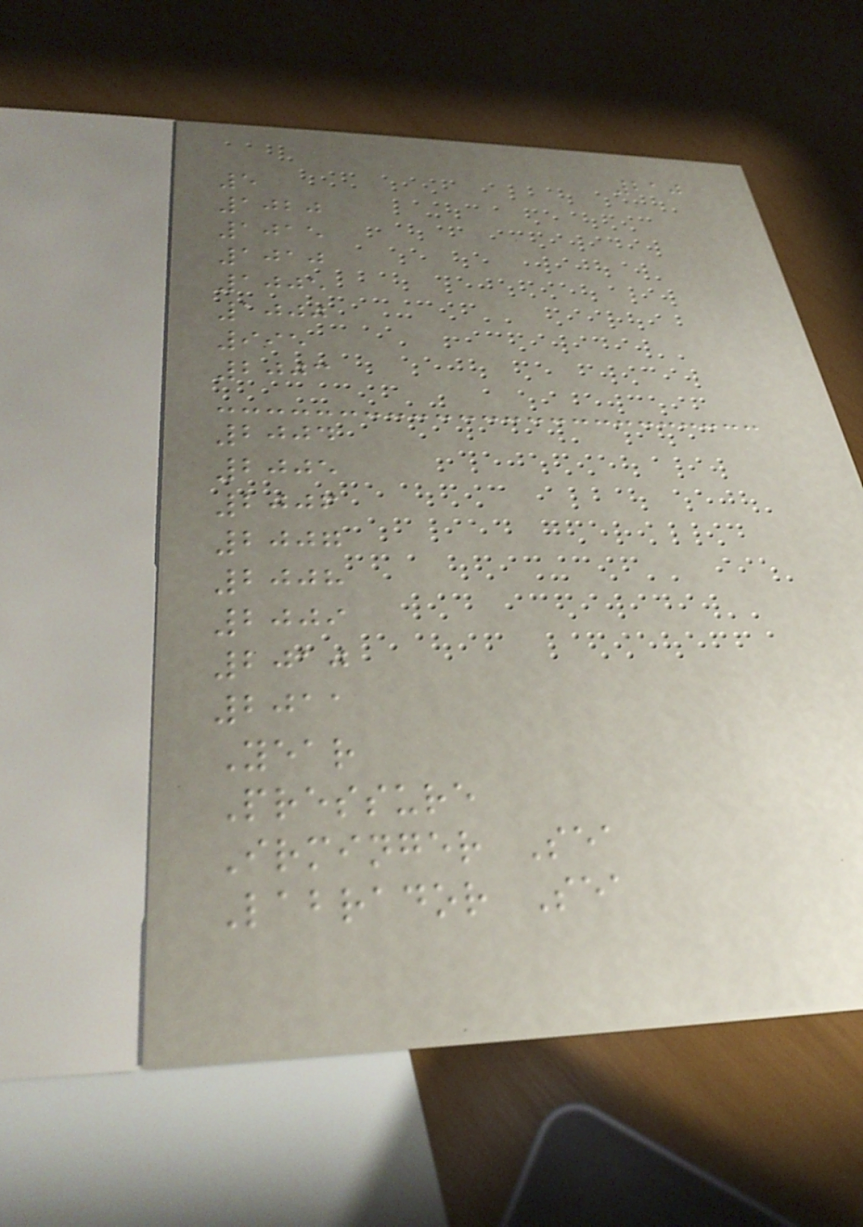210
5
1020
1015
1010
1005
1000
995
2003
2004
2005
2006
2007
2008
2009
2010
2011
Year
Pressure
Irminger Sea
Labrador Sea
